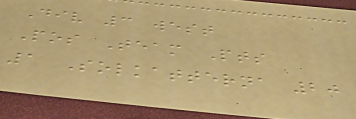Div 3 west
Pos Team Pts
1 Solkatterna 20
